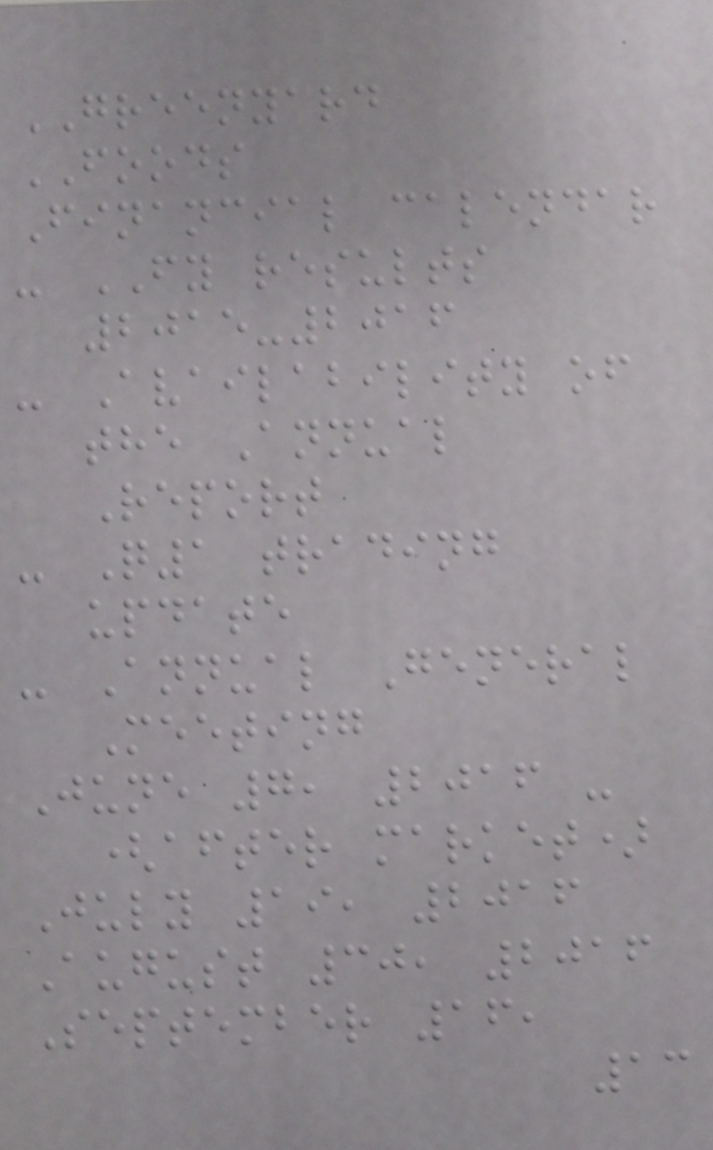GREENYARD
FOODS
Financial calendar
- FY results
2015-2016
- Availability of
the Annual
Report
- Q1 trading
update
- Annual General
Meeting
June 7, 2016 -
(after market)
July 19, 2016
August 30, 2016
September 16,
13
